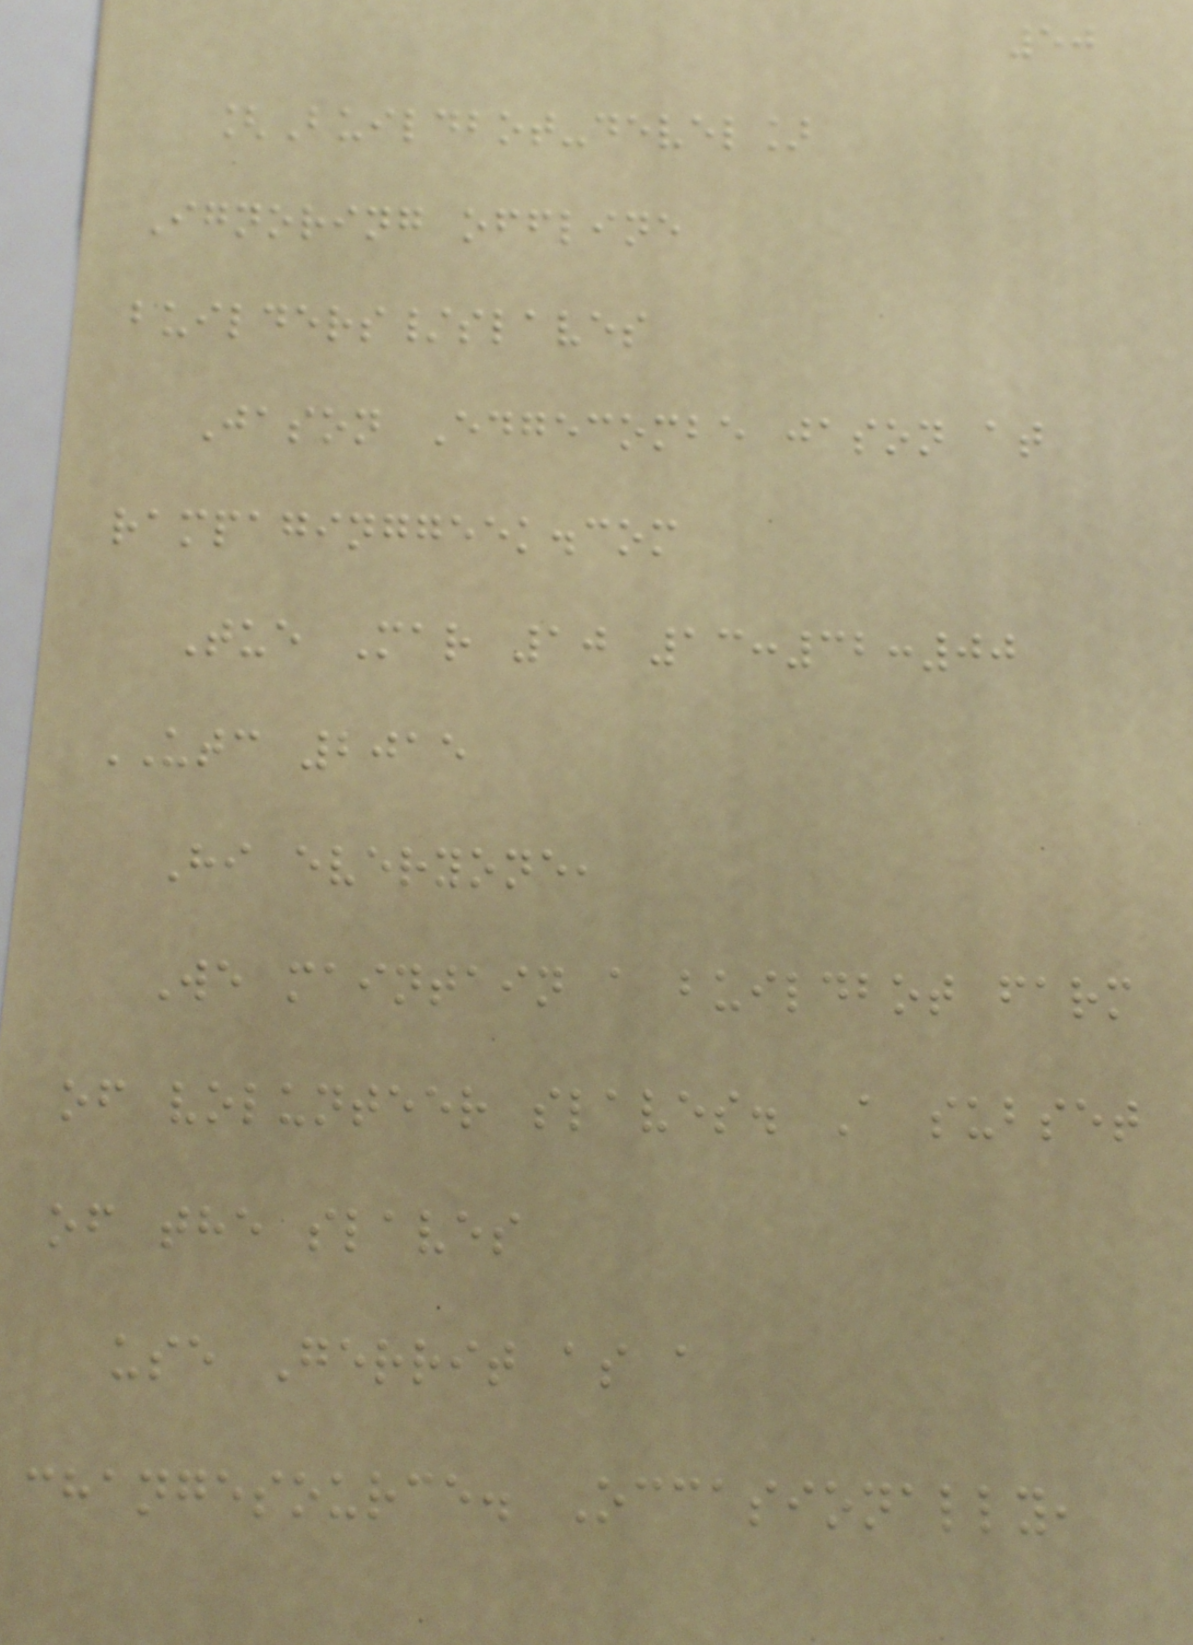50
[Buildbot-devel]
Ignoring offline
builders/slaves
Jason Edgecombe jason at
rampaginggeek.com
Tue Mar 10 13:32:00
UTC 2015
Hi everyone,
We maintain a buildbot farm
of volunteer slaves. A subset
of the slaves
use Gerrit as a
changesource. Occasionally,
